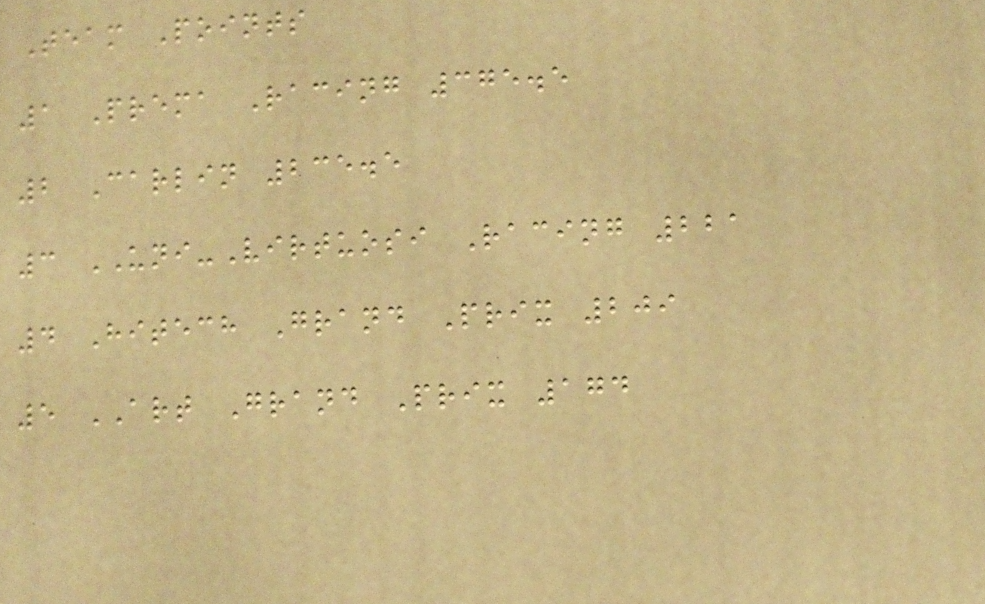Team Points
1 Prema Racing 375.5
2 Carlin 235.5
3 UNI-Virtuosi Racing 221
4 Hitech Grand Prix 209
5 ART Grand Prix 174
